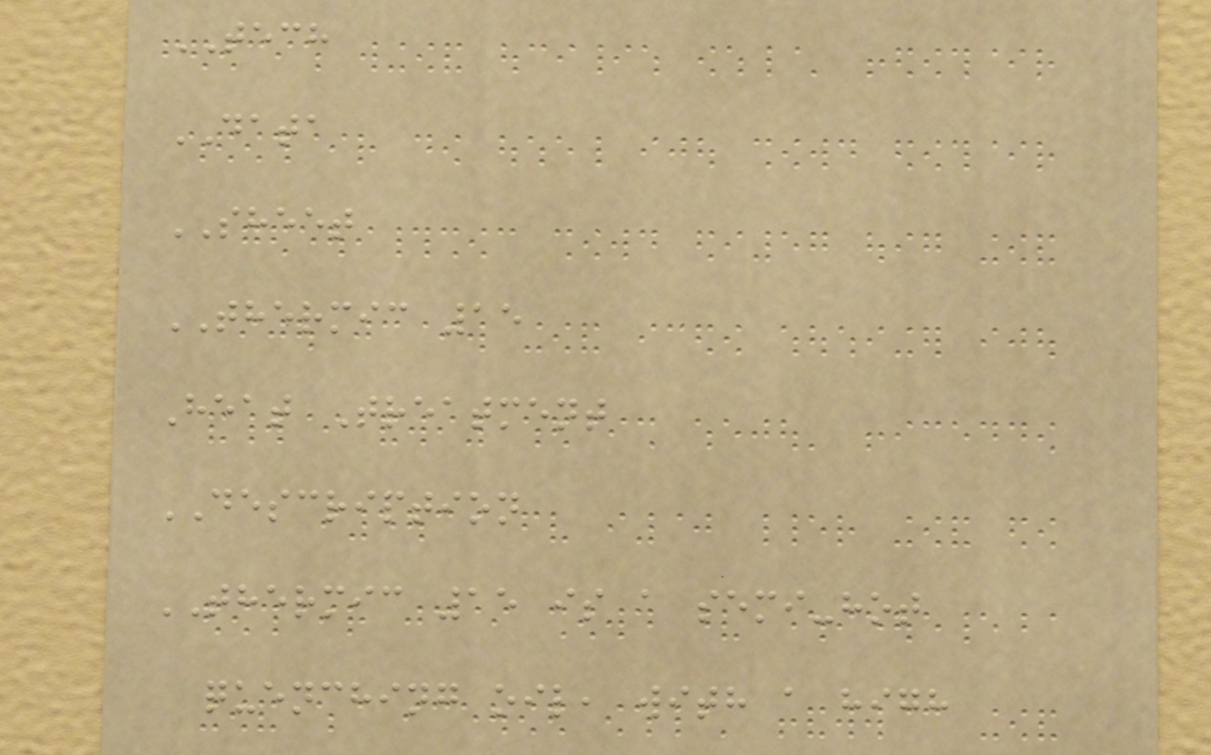TECH
DATA
SHEET
THERMIC 15
Heat Treatment
DESCRIPTION
THERMIC 15 is a semi-hot
quenching oil, with a high
